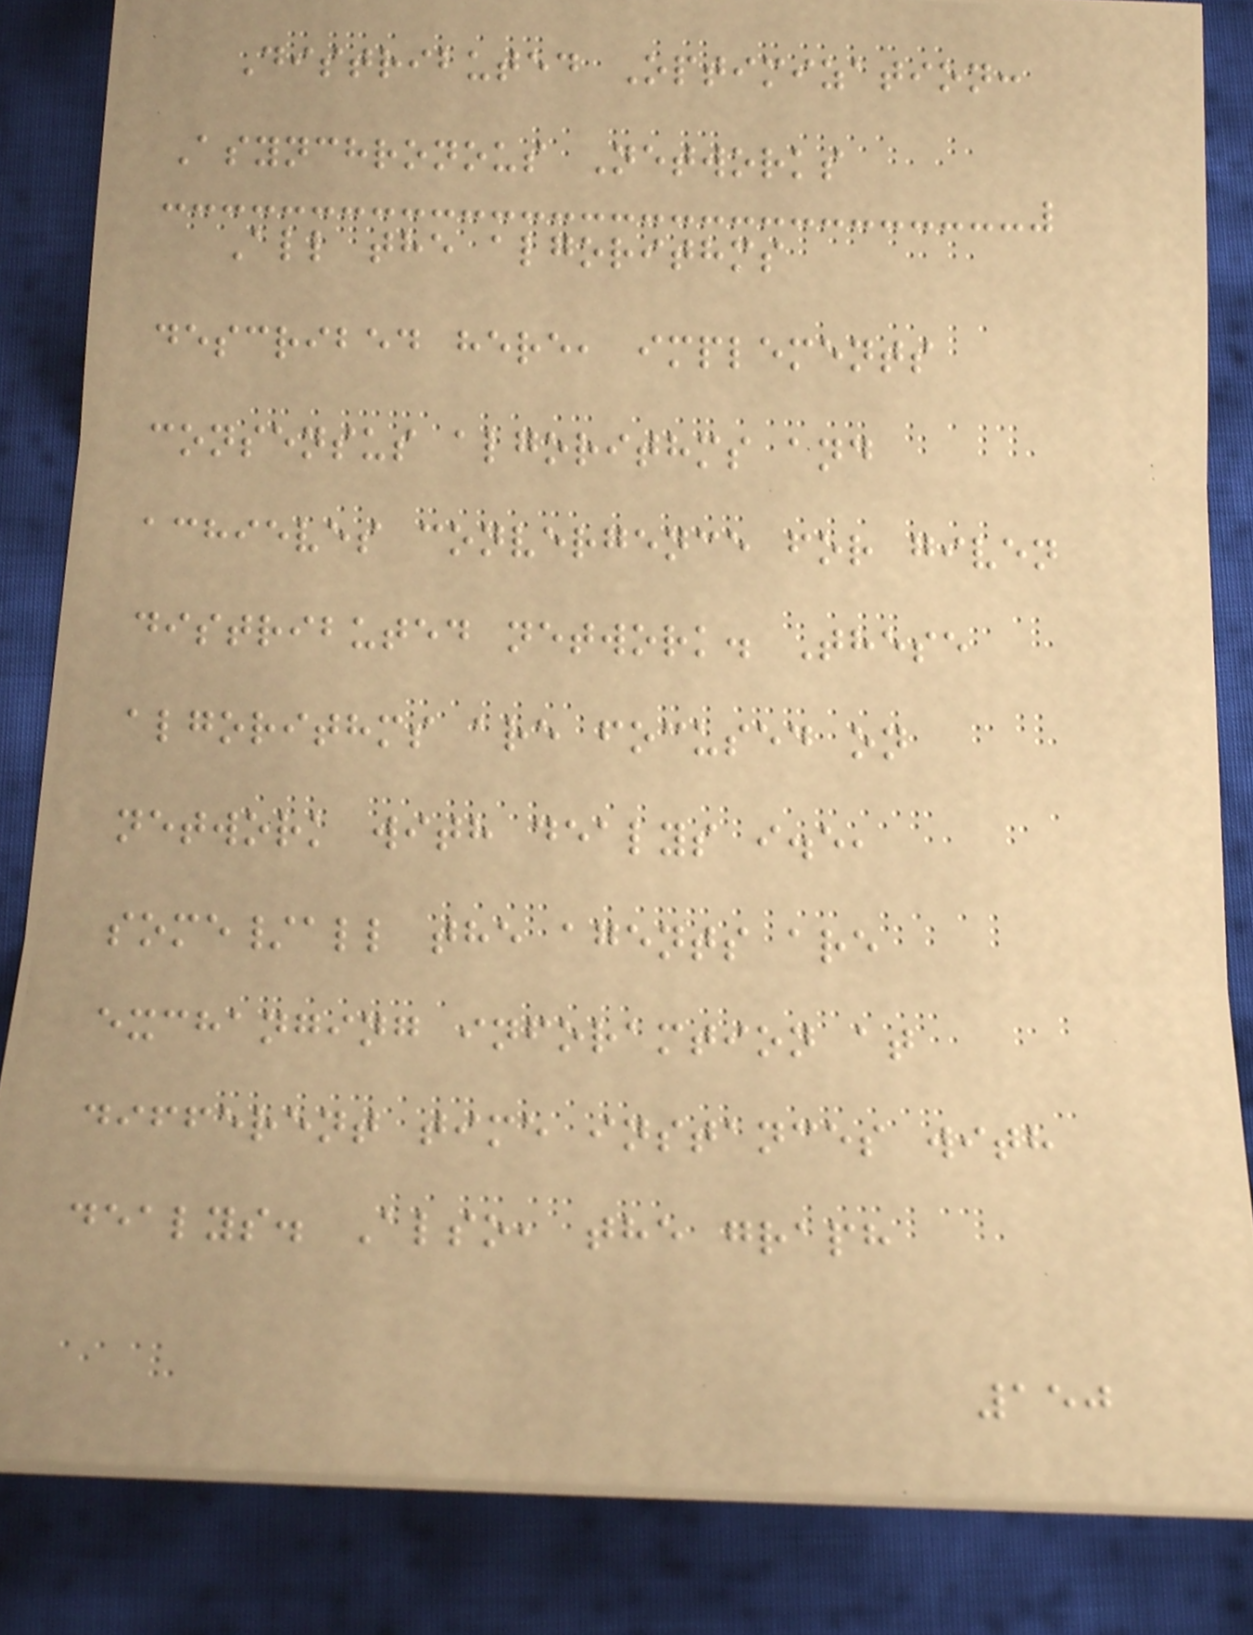Distributed Optimization:
Asynchronous Networks
All the algorithms
described here, implements
consensus algorithms and
achieves convergence for given
distributed network. These
algorithms are focused on
network with dealys i.e,
some/all the agents are
exchanging inforamtion at
different time instances with
dealys. Also, the graph
150
